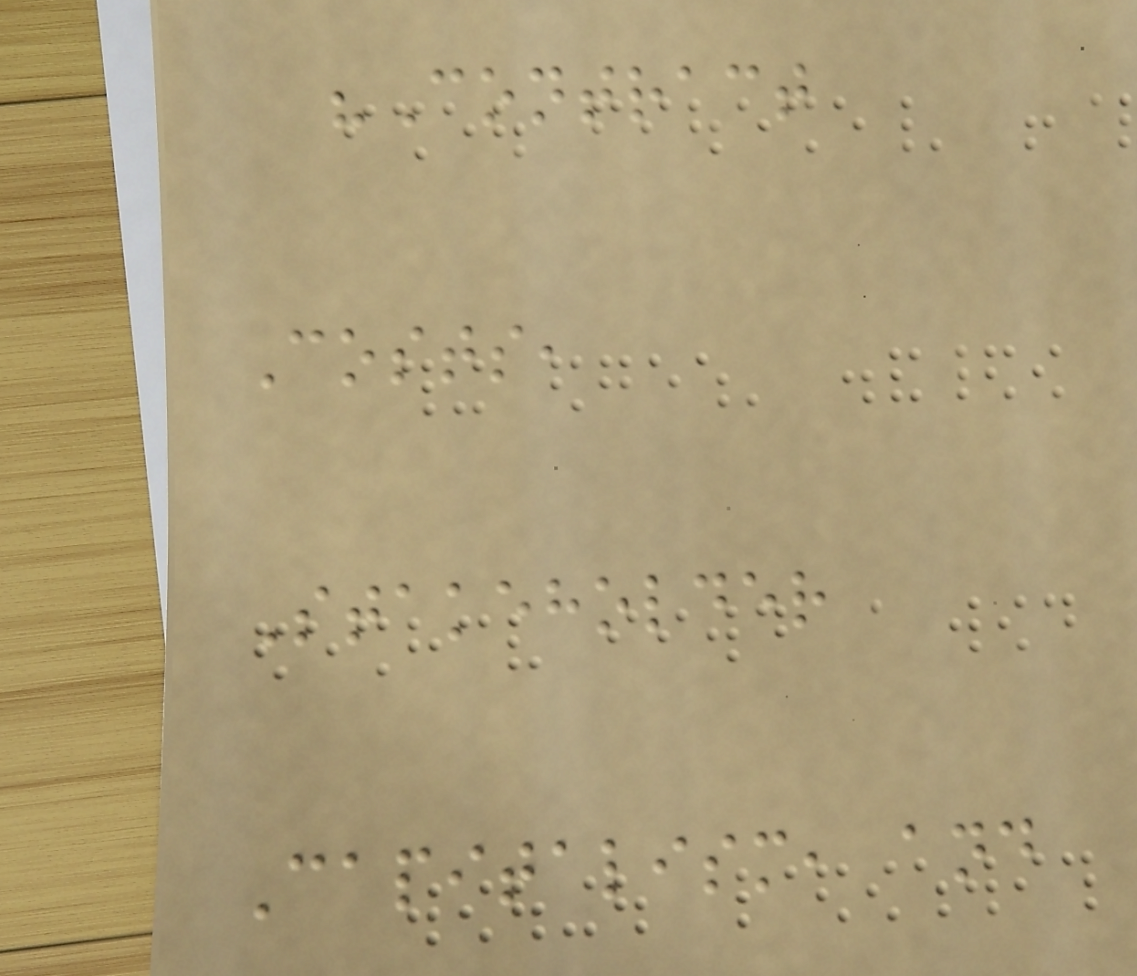"Contract
Costs,
Stakeholder
Capitalism, and
